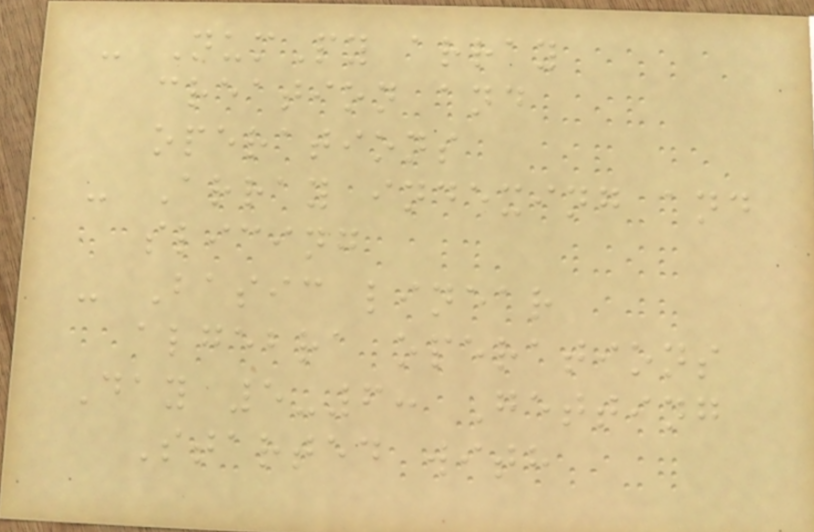- NumPy array
creation and
operations
- Array indexing and
slicing
- Basic linear
algebra operations
Day 5-6: Getting
Started with
